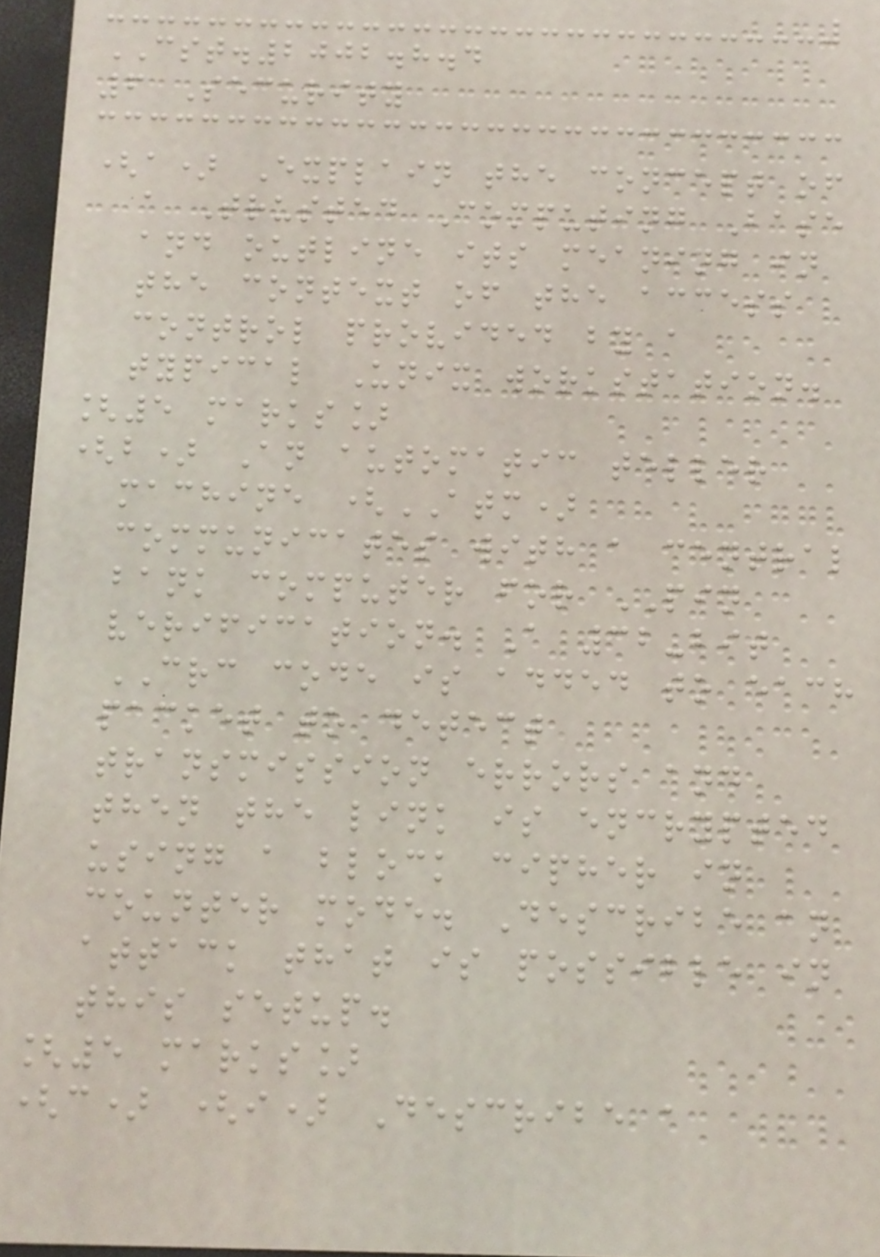CST.2002.8.4
6 Security
(a) Explain the concept of
a Trusted Computing Base
and outline its meaning in
the context of the access
control provided by a
typical Unix workstation.
[5 marks]
(b) An automatic teller
machine (ATM)
communicates with a central
bank computer for PIN
verification. A 32-bit
CRC code is added to each
packet to detect
transmission errors and
then the link is encrypted
using a block cipher in
counter mode. Describe an
attack that is possible in
this setup.
[5 marks]
(c) (i) Describe a
